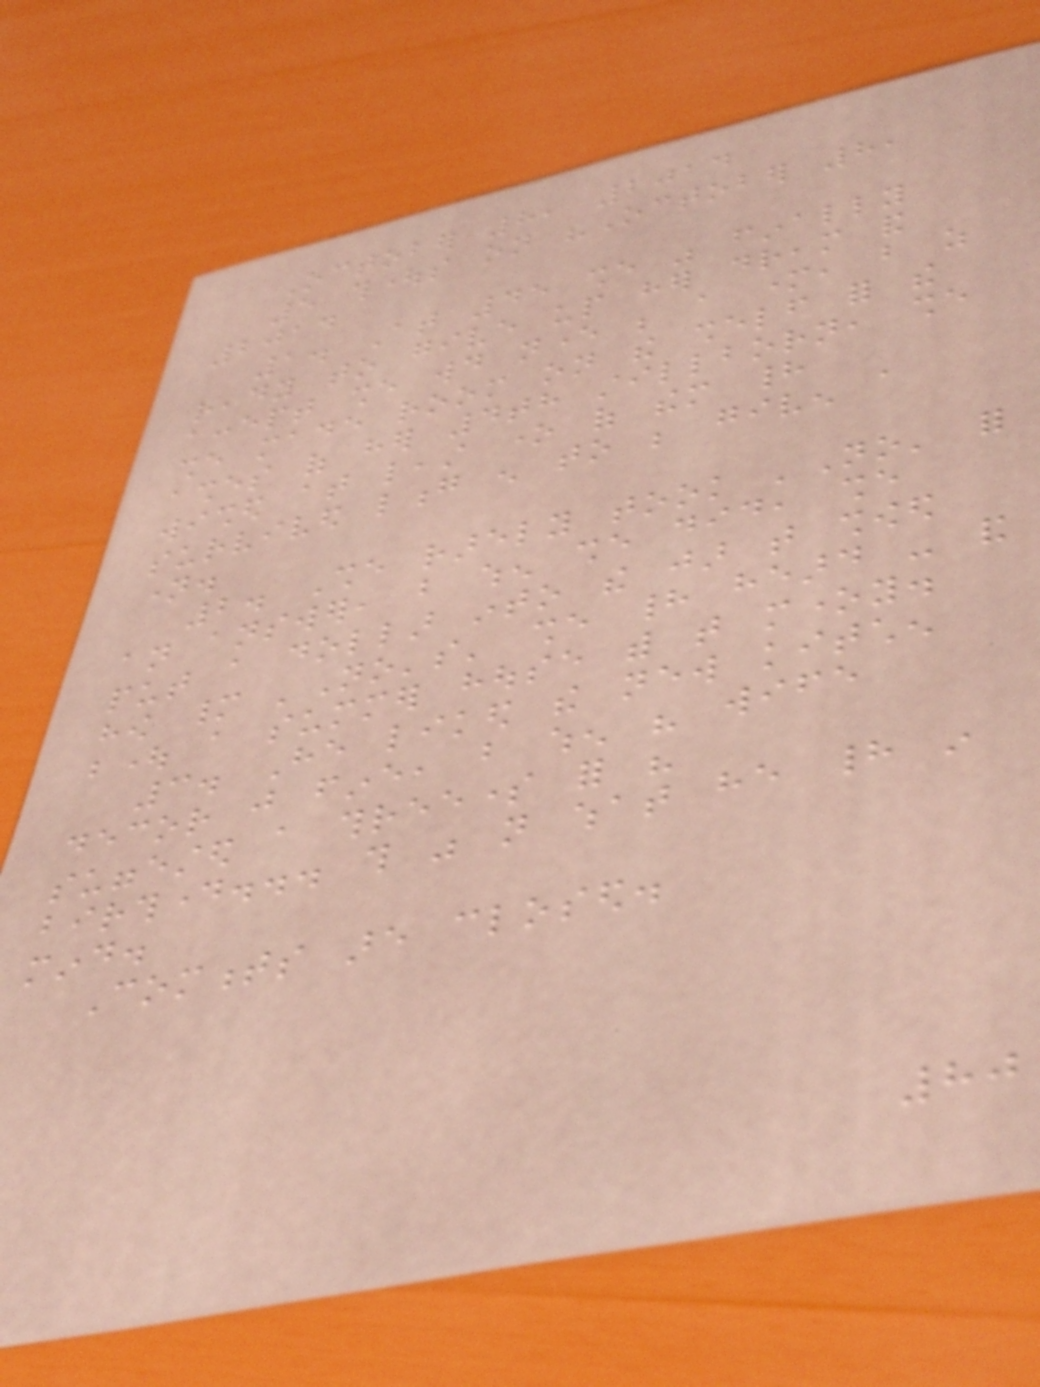October 8, 2014
5 thoughts on "October 8,
2014
1. At 45 she was finally
ready to give up her dream and
accept she would never be a mother, but as
she made room on the shelf for the
ashes of her 4th stillborn, she
wished at least one of them had
survived long enough to be given a
name.
2. She rarely took 'No' for
an answer, but when she did, she
put a dollar into the jar that showed
how many 'No's' she had heard - and
bought a summer house with that money.
3. He liked the new kitchen
decor just fine, but when his wife
suggested a threesome for his
birthday... this was not what he had in
mind.
Comments are closed.
80
